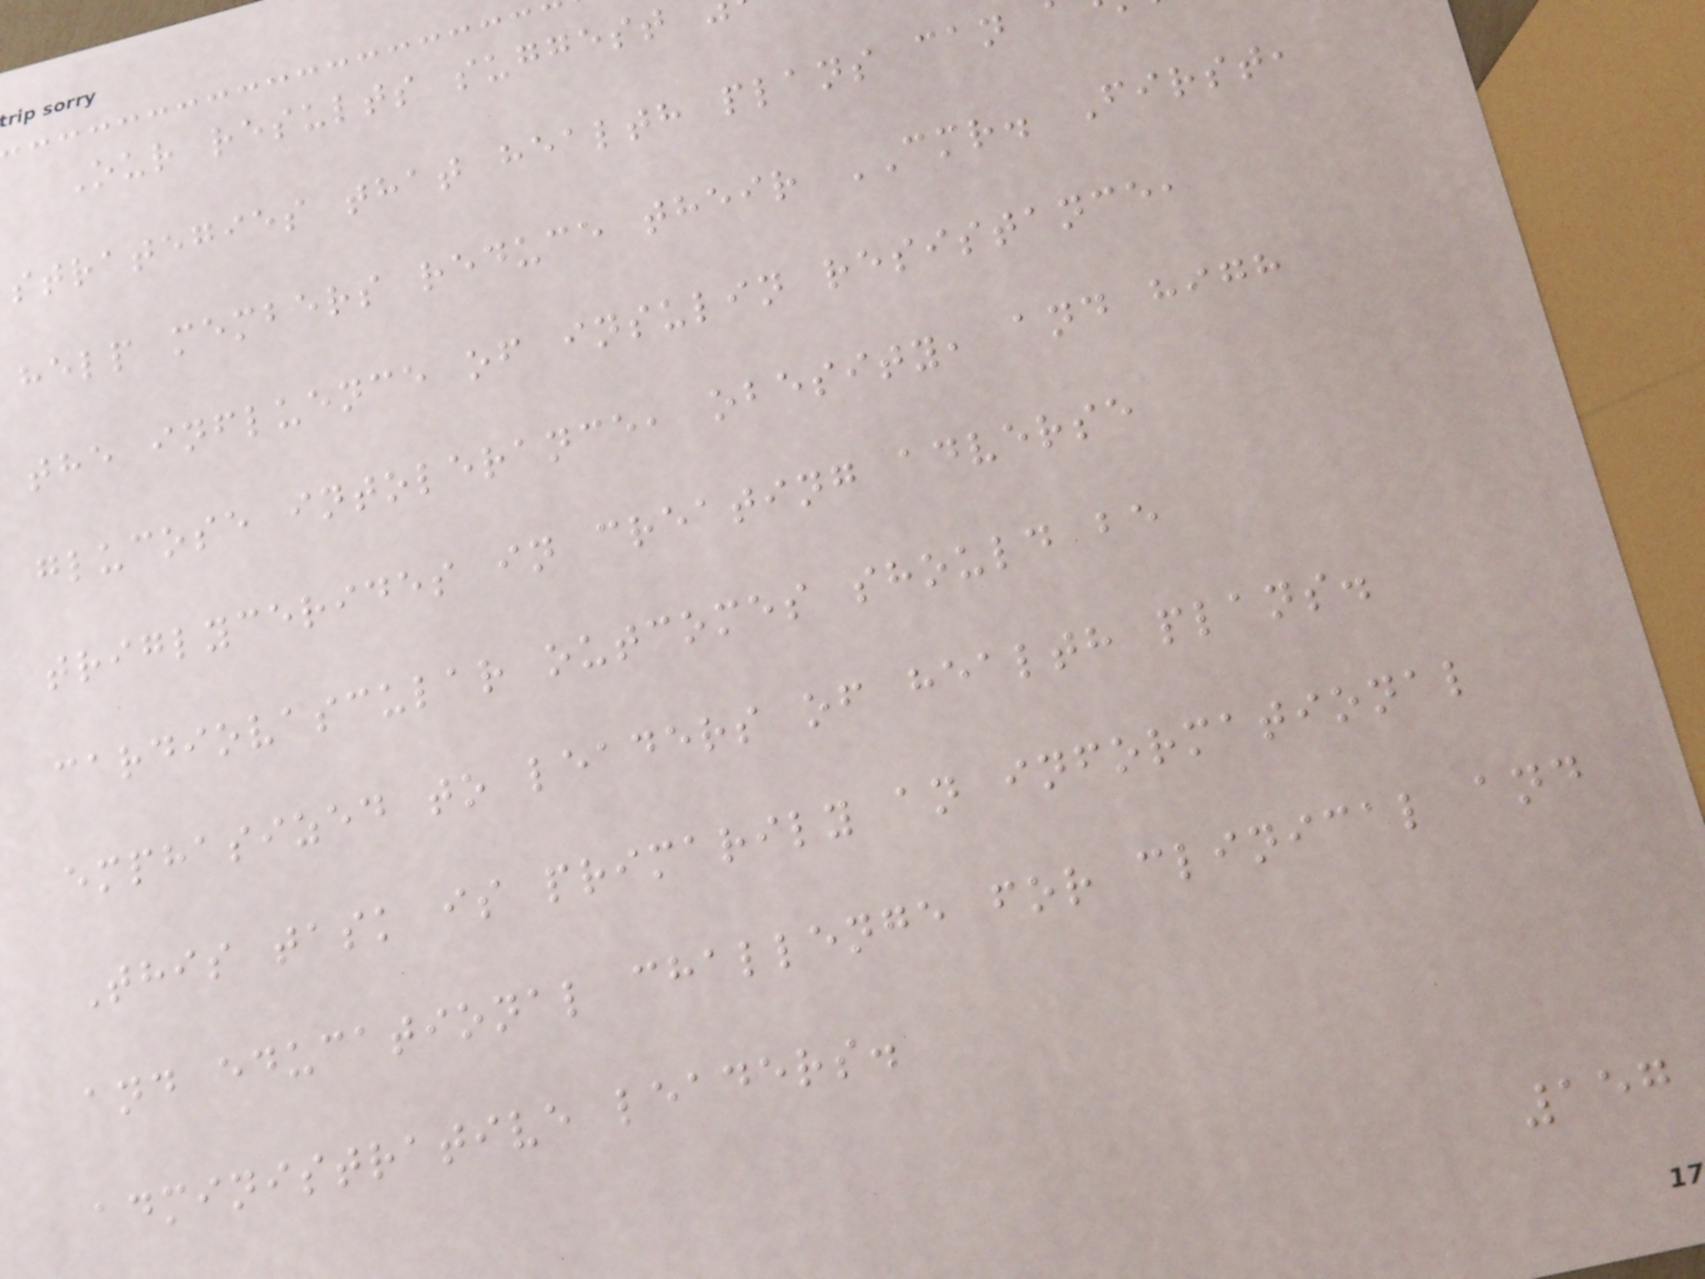Our results suggest
strategies that health plans can
help members reduce their CMR. First,
the influence of insulin resistance,
glucose intolerance, obesity, and high
triglycerides in creating adverse
cardiovascular outcomes should be
emphasized to leaders of health plans.
This task is primarily an informational
and educational challenge for clinical and
administrative leaders.
157
